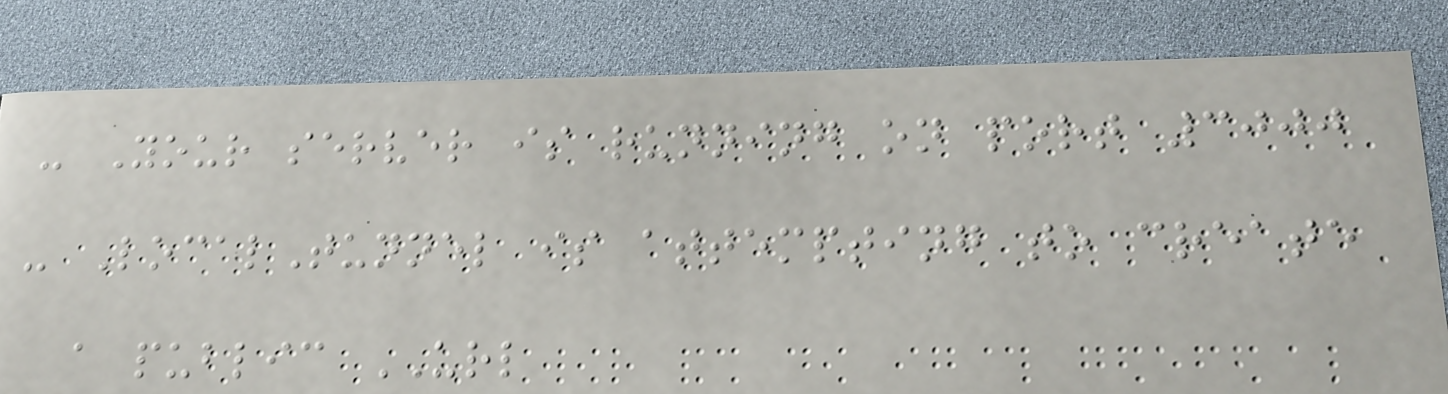- Your server is running on port 3000
- LocalTunnel is attempting to create
a public URL
